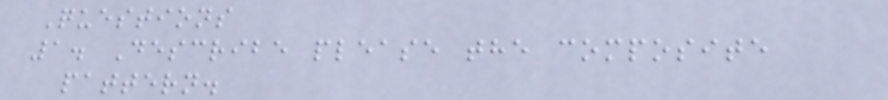Questions
1. Describe please the composite
pattern.
